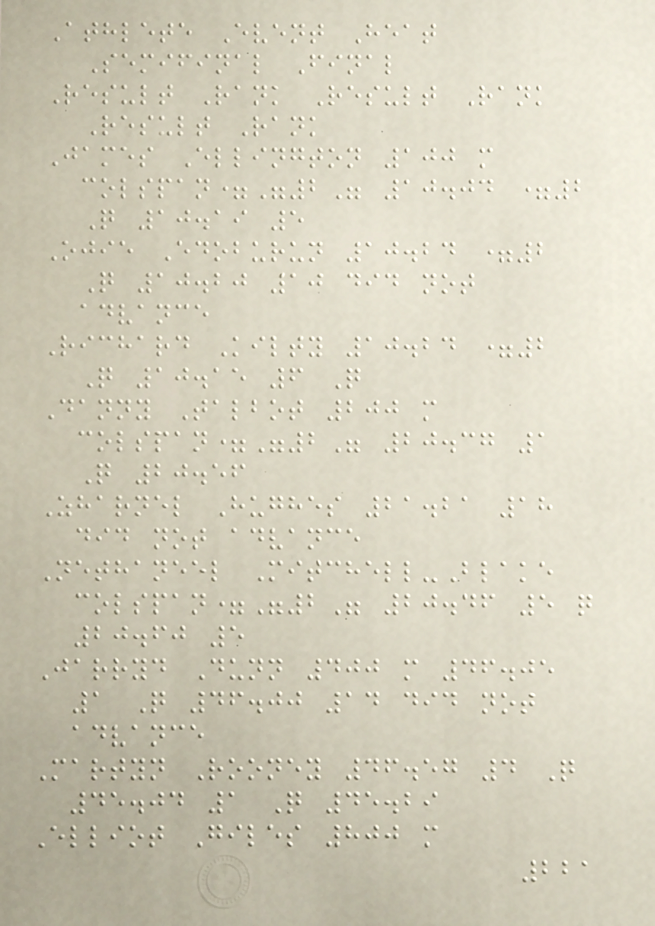Athlete Event Heat
Semifinal Final
Result Rank Result Rank
Result Rank
James Ellington 100 m
colspan="2" 10.04 =2
Q 10.19 5
Ojie Edoburun 10.24 =2
Q 10.20 10 did not
advance
Richard Kilty 10.24 =2
Q 10.15 6 Q
Danny Talbot 200 m
colspan="2" 20.37 1
Q 20.56
Zharnel Hughes 21.21 18
did not advance
Nethaneel Mitchell-Blake
colspan="2" 20.46 5 q
20.60 5
Jarryd Dunn 400 m 46.05
1 Q 46.00 14 did not
advance
Martyn Rooney 46.57 4 Q
45.04 1 Q 45.29
Elliot Giles 800 m
221
